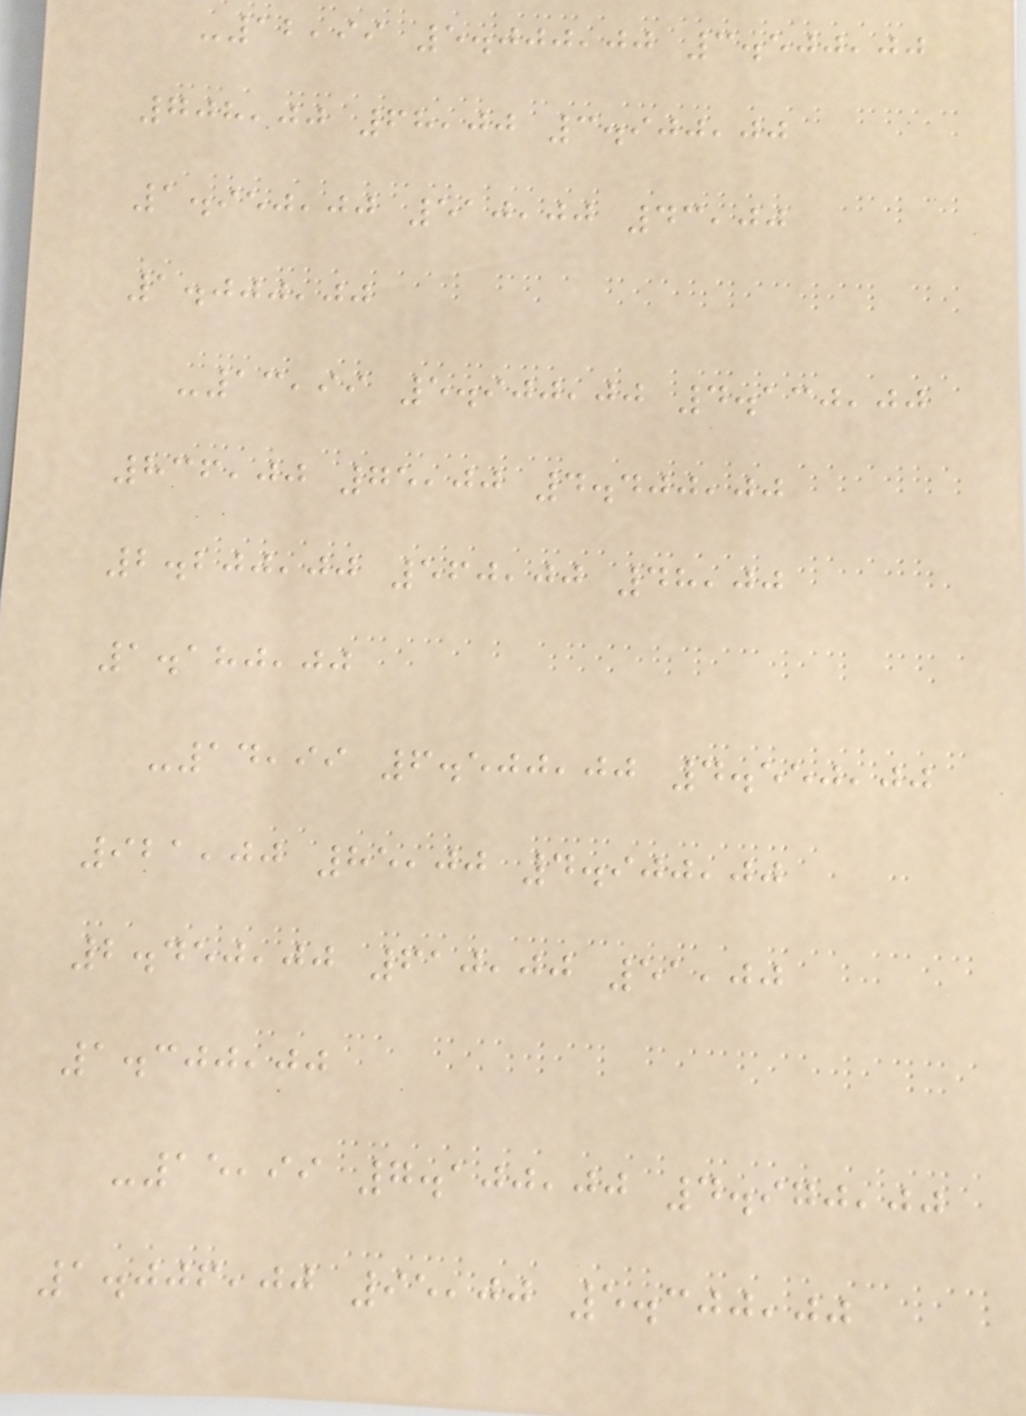-12,99 5.000,00 3.500,00
708,00 68,00 3.900,00
1.950,00 510,00 43,00
1.000,00
-13,99 5.900,00 4.130,00
836,00 75,00 4.400,00
2.200,00 560,00 48,00
1.180,00
-14,99 6.500,00 4.550,00
921,00 85,00 4.900,00
2.450,00 610,00 51,00
1.300,00
-15,99 7.100,00 4.970,00
1.006,00 95,00 5.300,00
